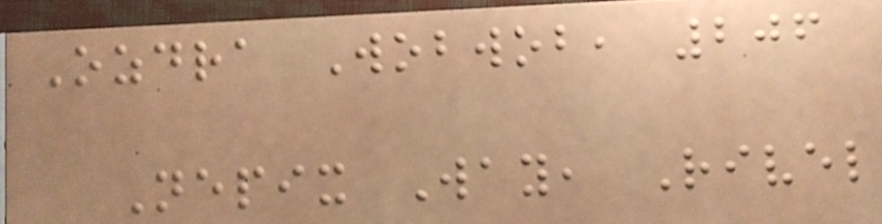Ozdra Wobwob, 206
Nepix Way, Rivel
